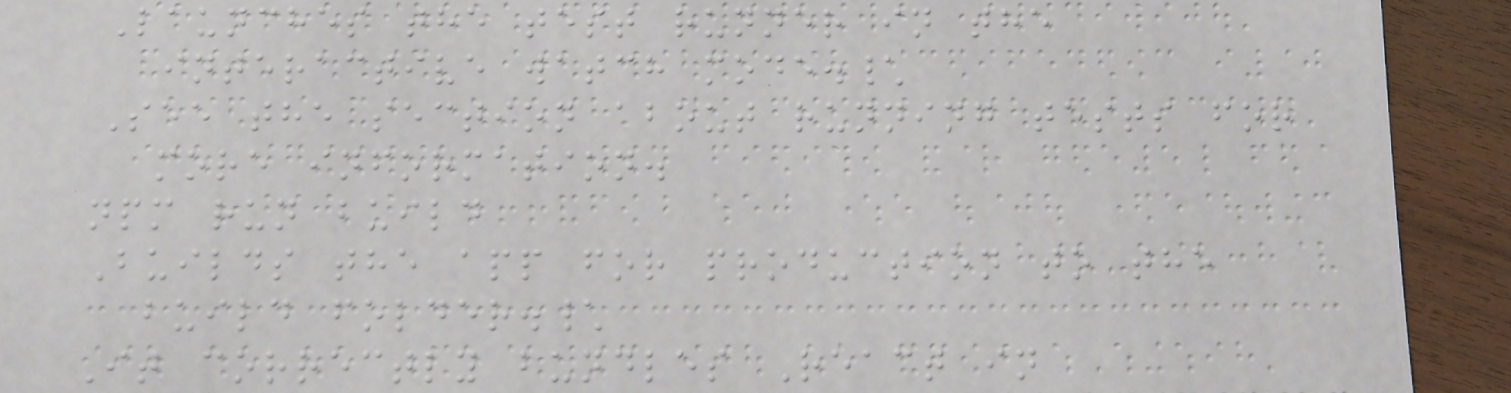Launches the test runner in the
interactive watch mode.\
See the section about running tests for
more information.
npm run build
Builds the app for production to the
build folder.\
It correctly bundles React in
